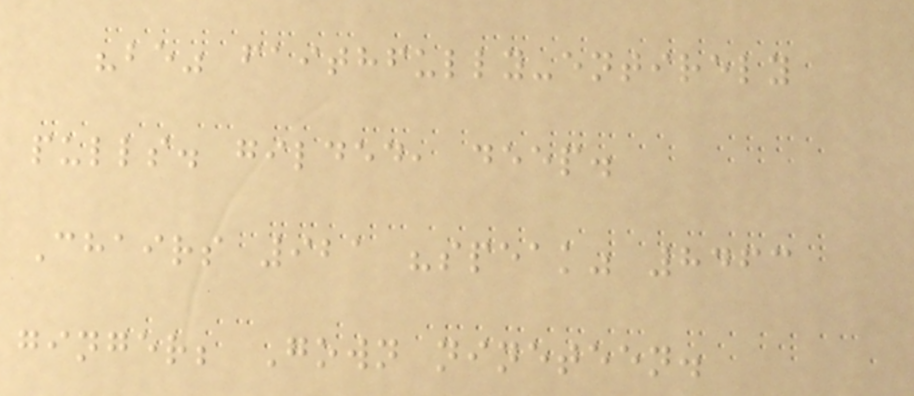"be" faithfully-entirely
pulls. gilded, deep.
Chairs 921 "speak" 8463
ginger; Gown nineteen.
